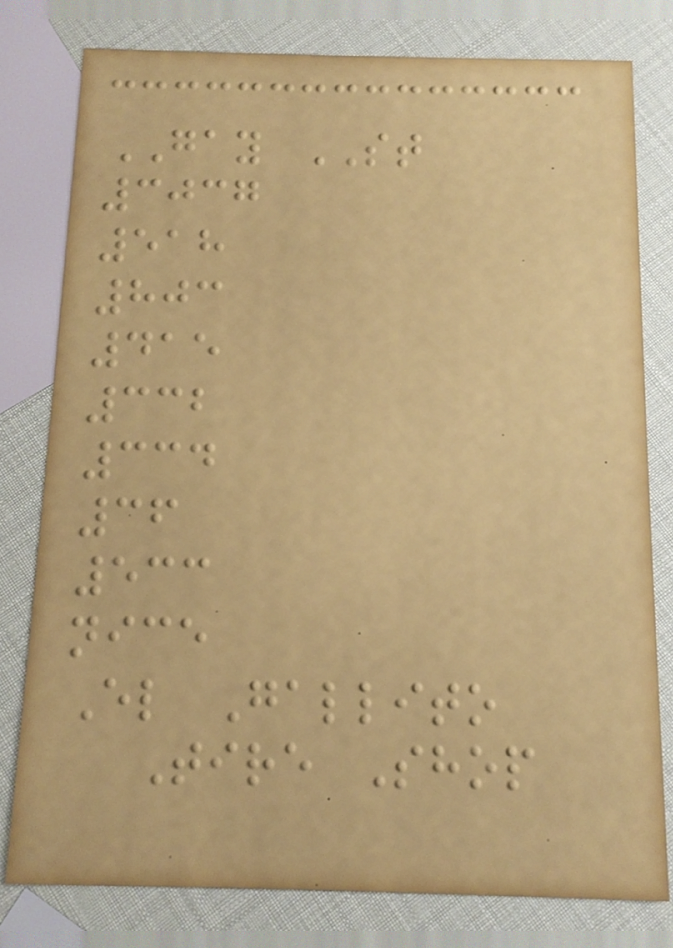GAY ST
3037
518
803
415
332
334
36
533
nice
El Gallito
Tire Shop
